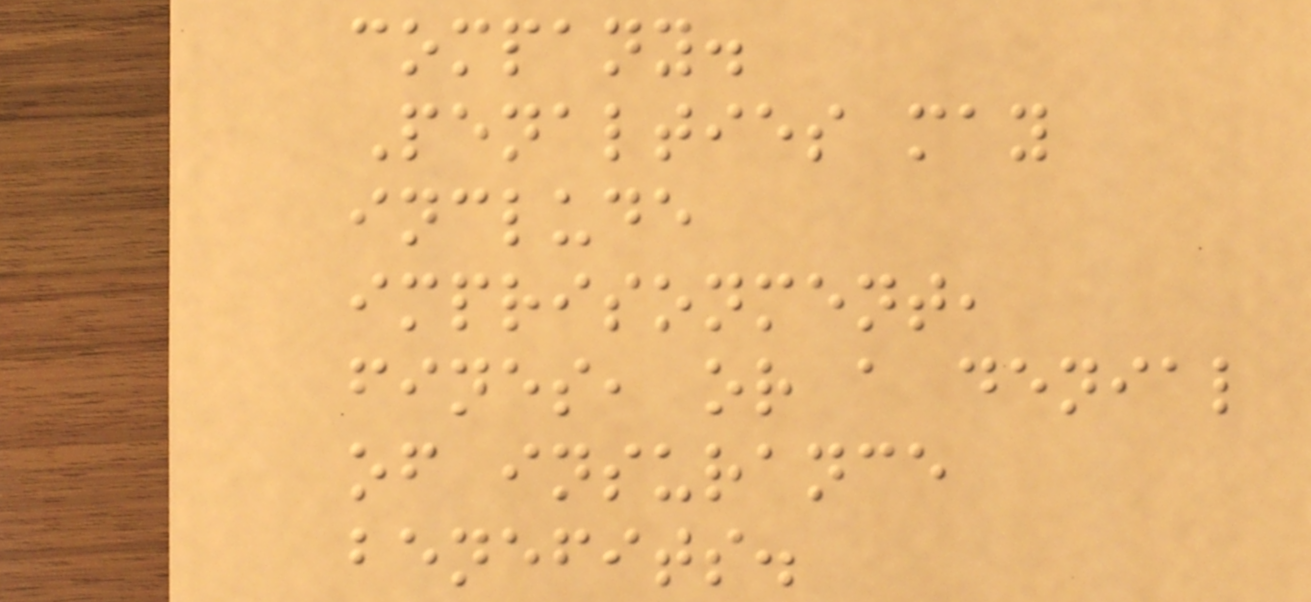company.
Penalties may
include
imprisonment,
fines, or a denial
of insurance
benefits.
